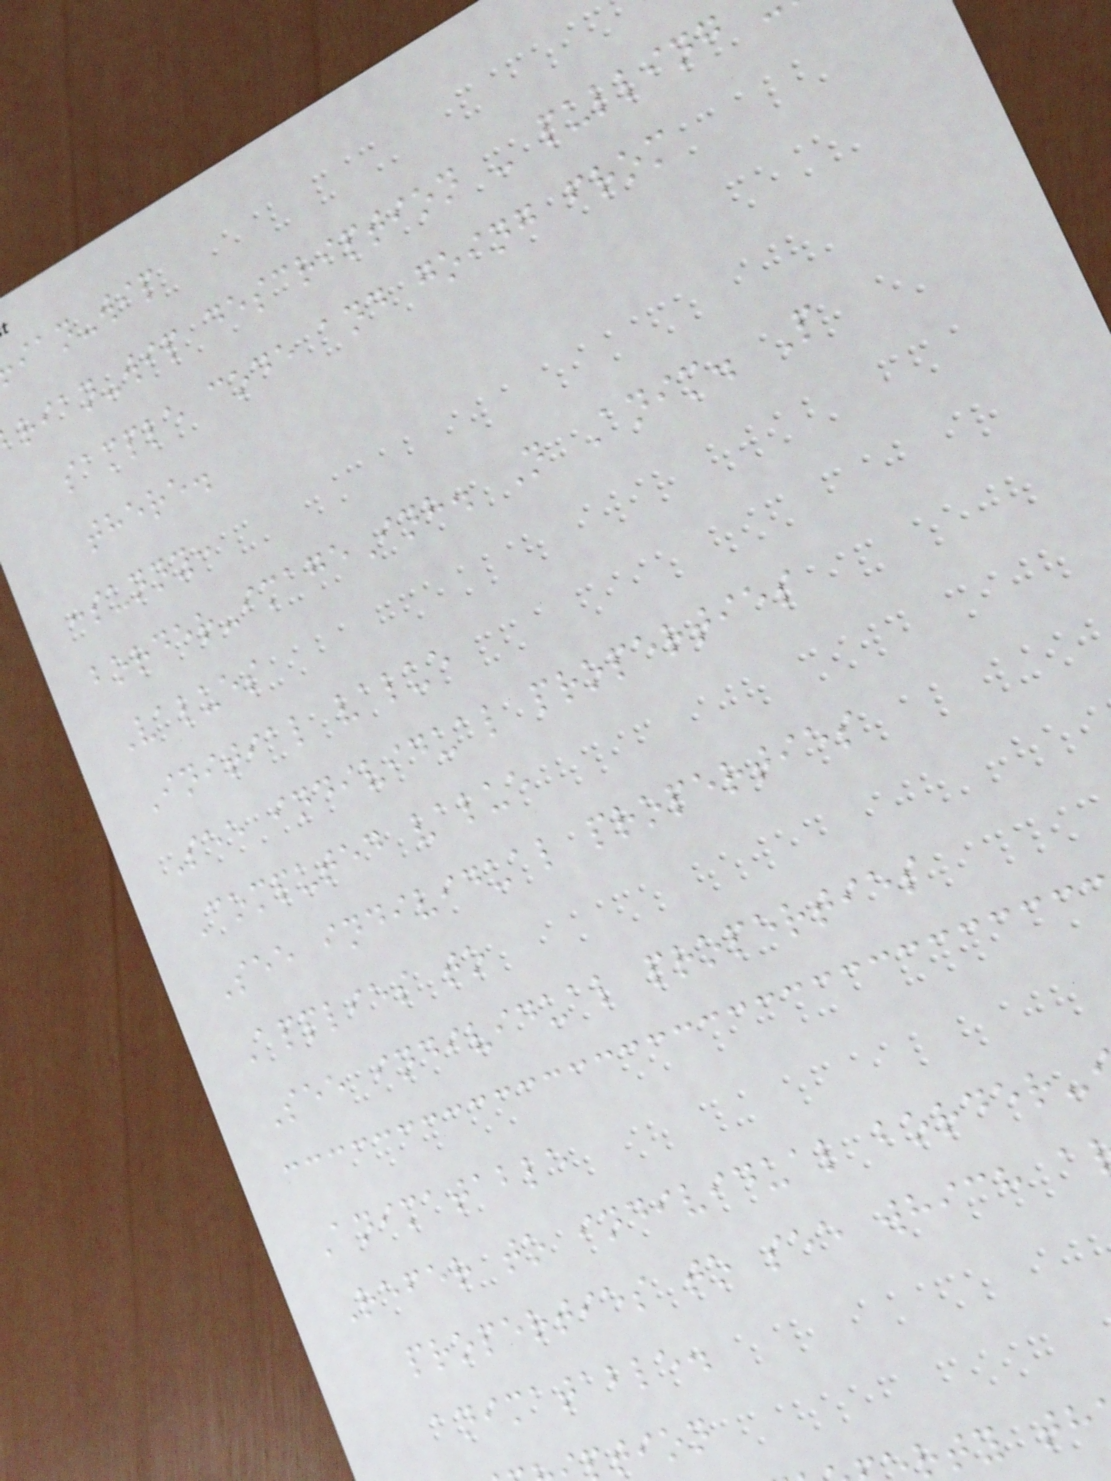ian-wip
rian-wip description - pulling
sample code and going from
there.
:sunny:
border-imageInh. N Anim. P
Values
Initial value
See individual properties
Computed value
See individual properties
Applies to
See individual properties
Animatable
Refer to individual border-
properties to see which a
animatable.
tion
